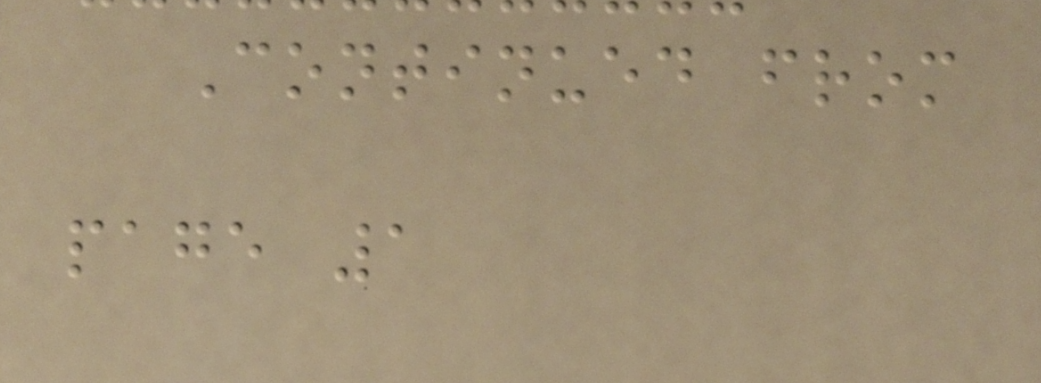Continued from
page 1
